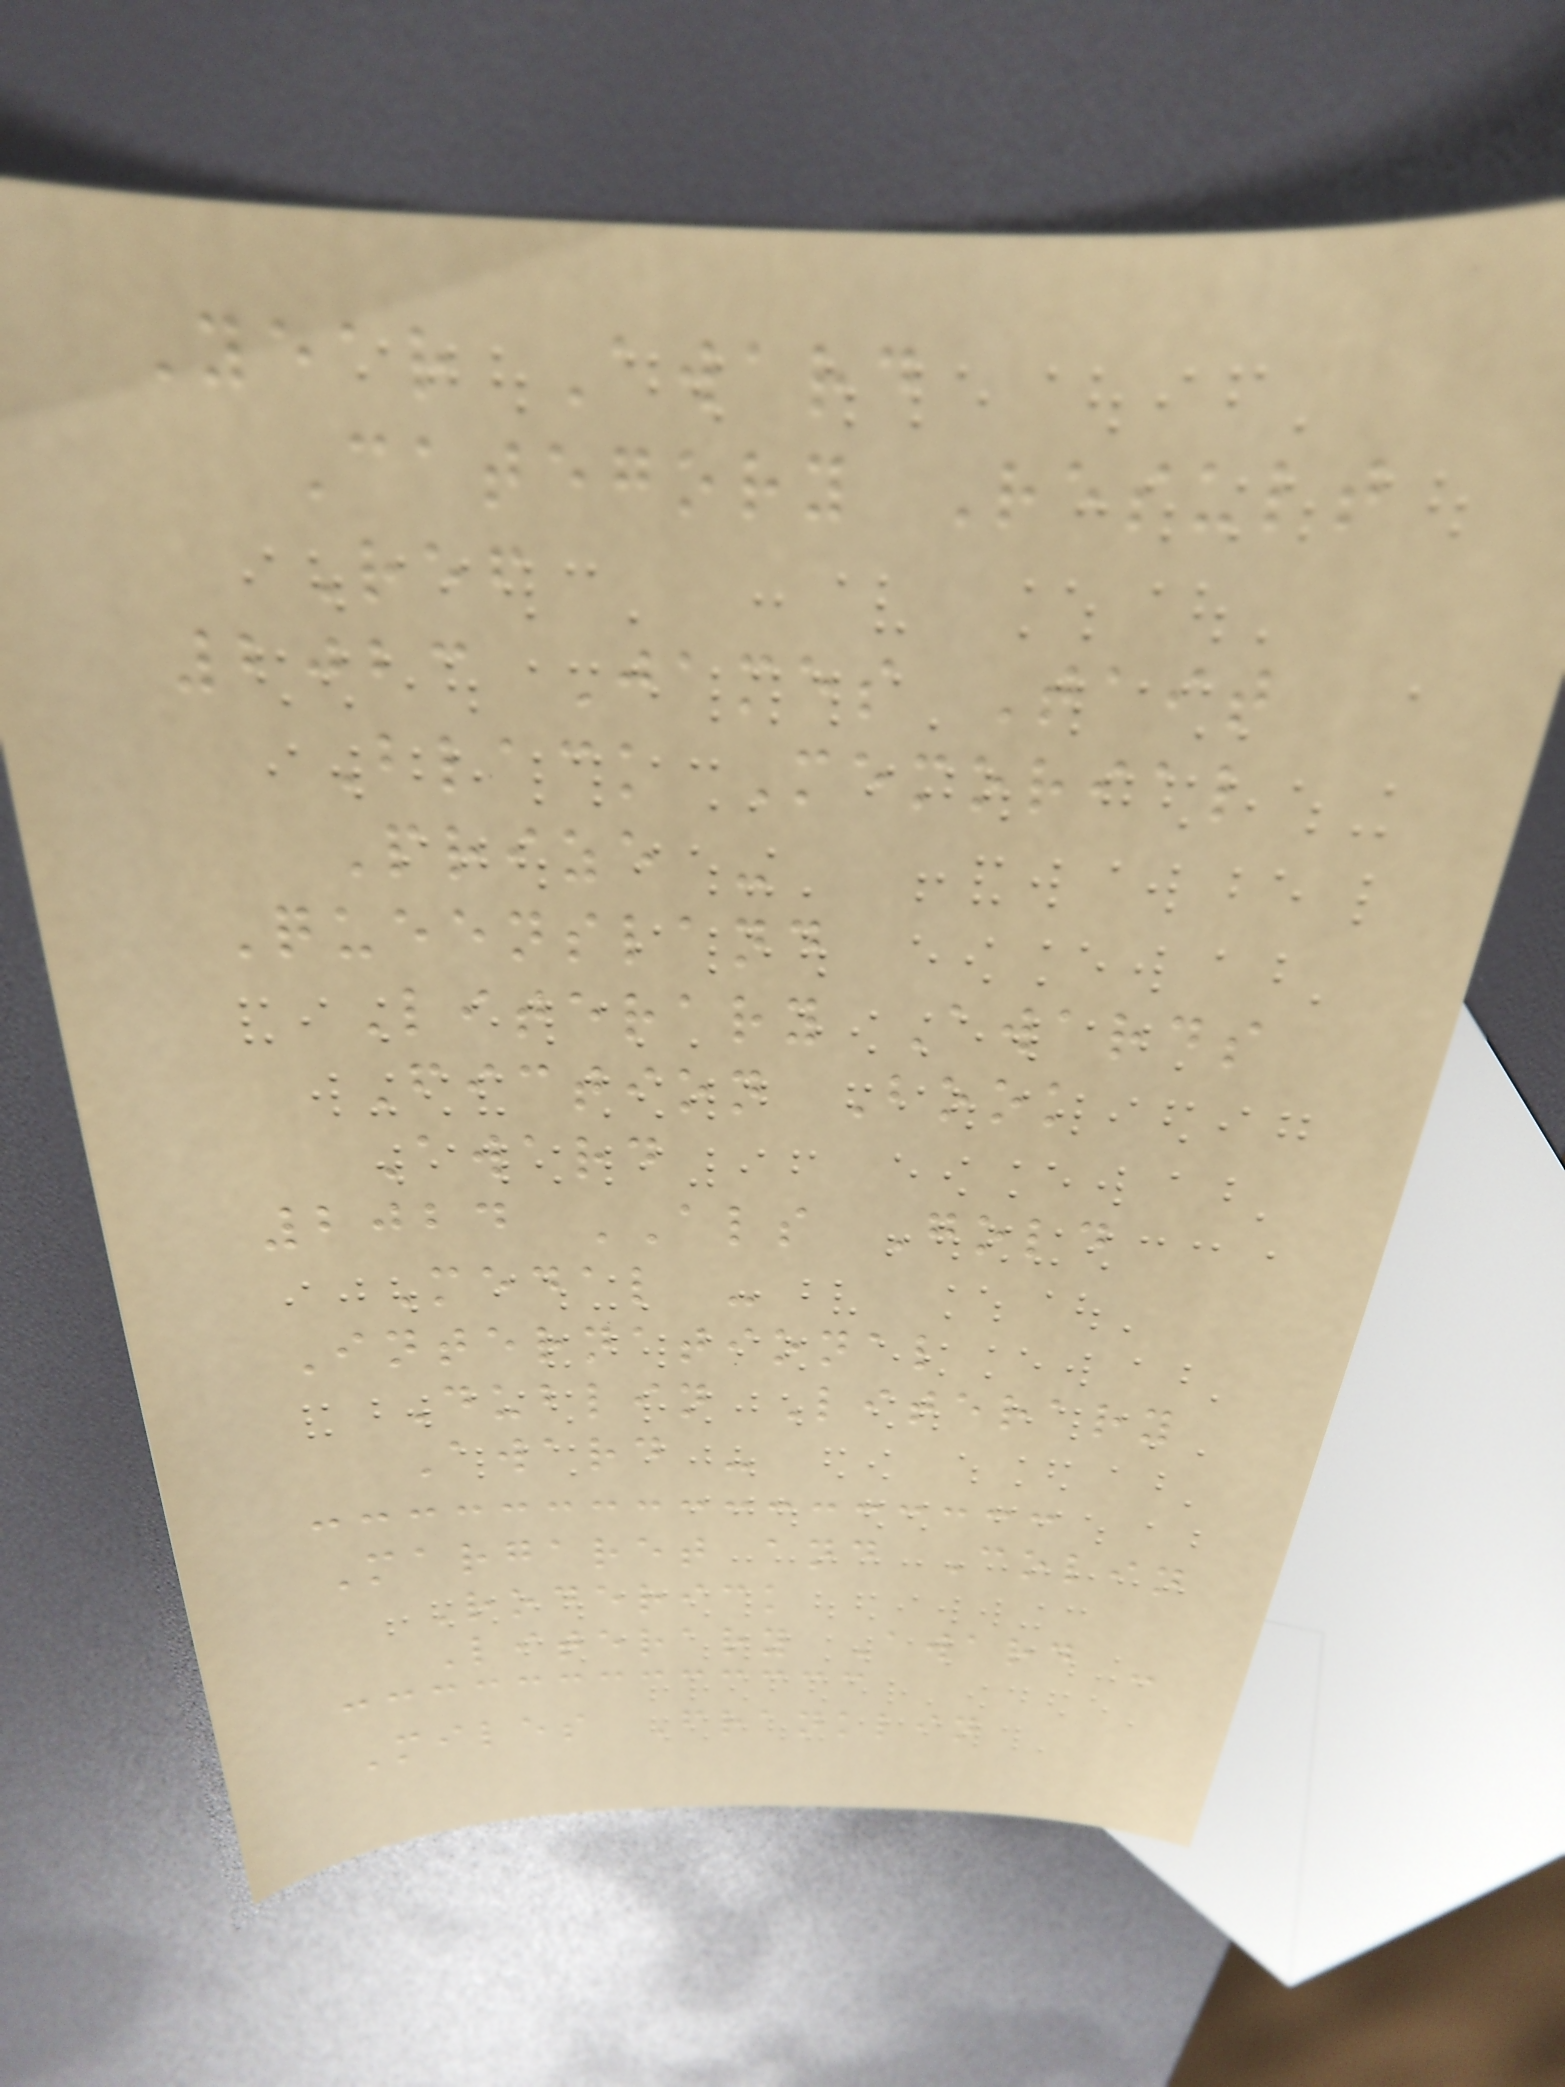Year Award
Category Result
Ref
2023 James Tait
Black Memorial
Prize -
Queensland
Literary Awards
Fiction Book
Award
2024 ALS Gold
Medal -
International
Dublin Literary
Award -
Margaret and Colin
Roderick
Literary Award -
Miles Franklin
